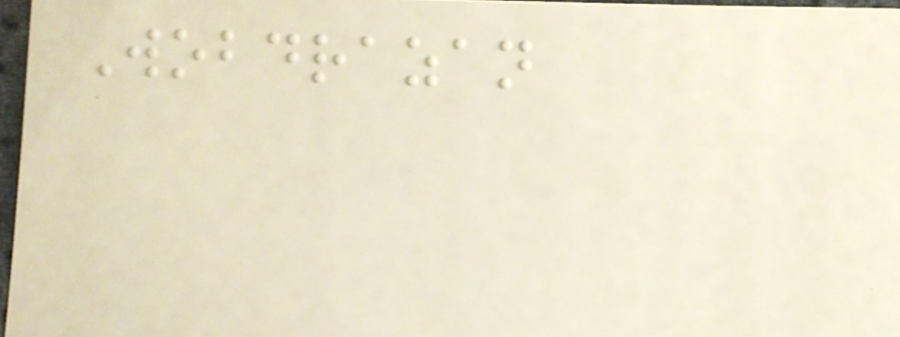Wobdrazan
